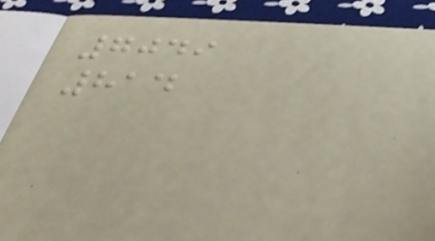7049
814
